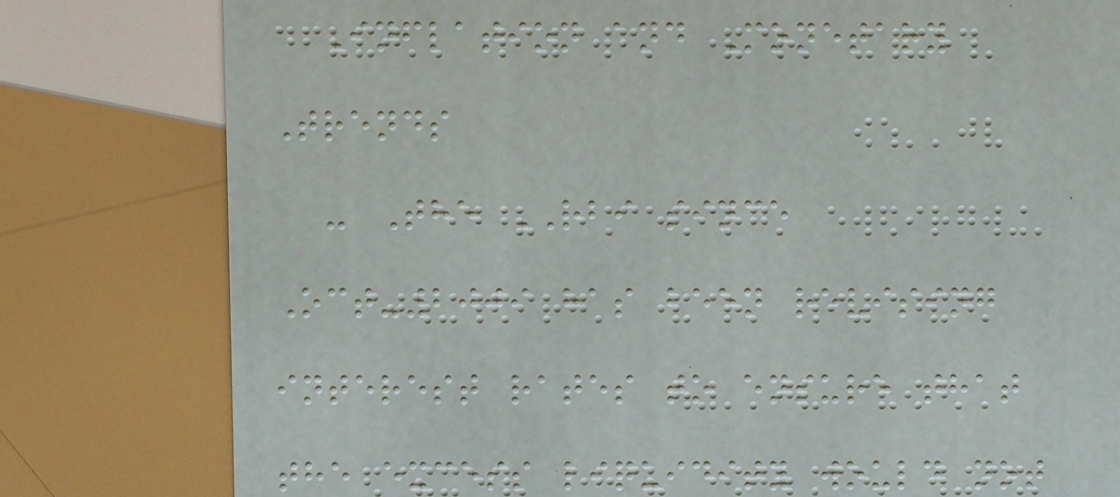Inflation and Monetary
Trends
- The RBI since
Oct-2009 has been revising
interest rates to ensure that
the excess liquidity would not
